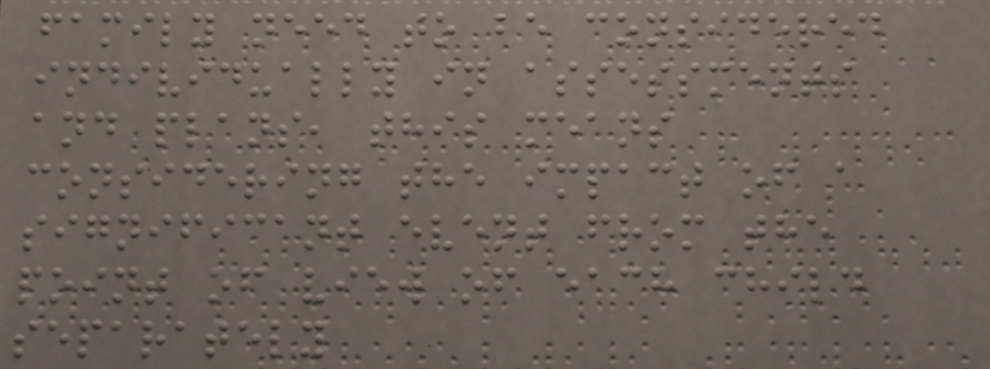family need to be considered
individually in assessments
and plans, this means
considering the impact of a
significant event from the
point of view of each child
separately
